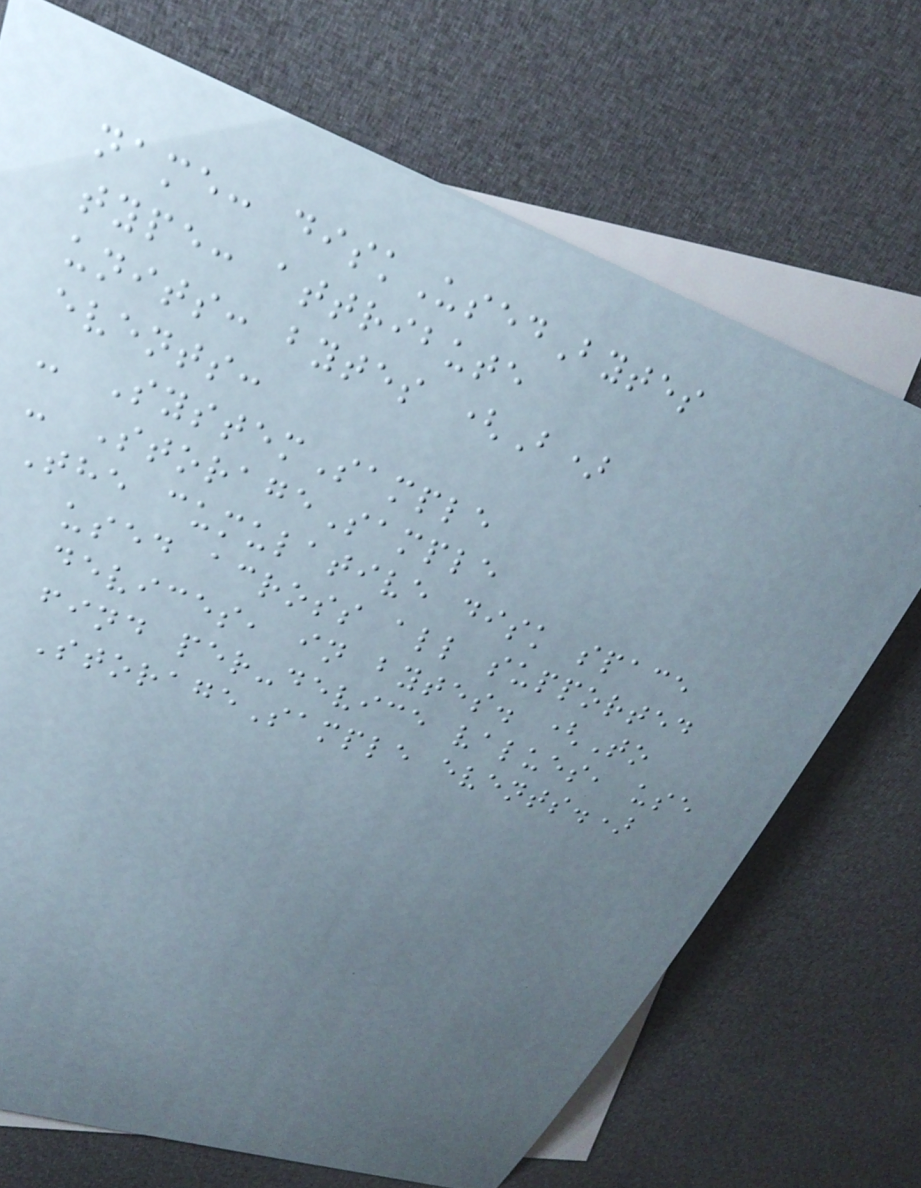name: diskUsedBytes
type: attribute
units: bytes (B)
events:
- SystemSample
- StorageSample
The cumulative disk space
used across all supported
devices, in bytes. (To
find per-device values, use
StorageSample events.)
